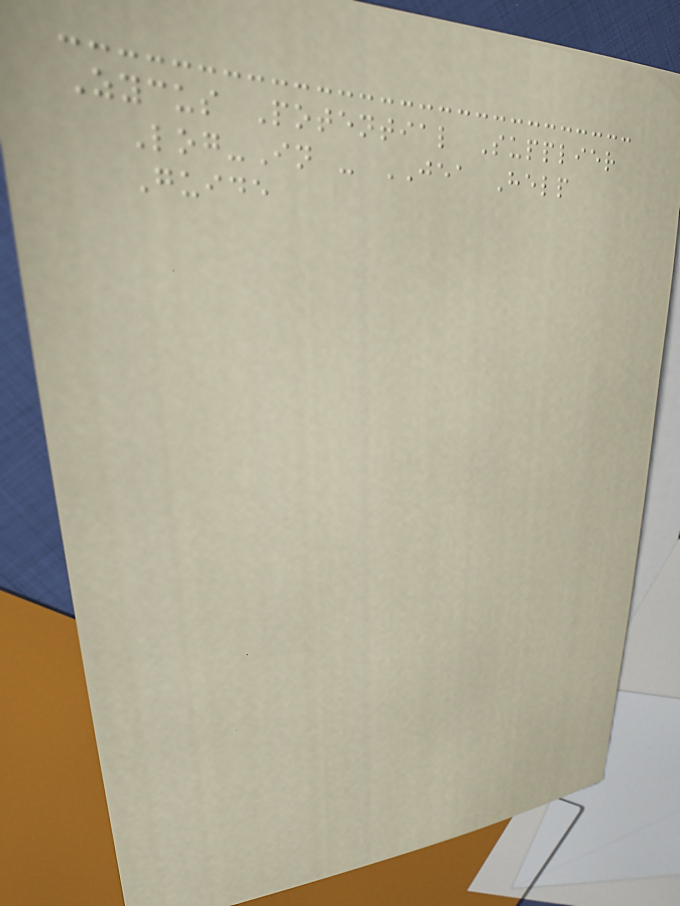Zycus Potential Supplier
Log-In - JEA Help
Guide
